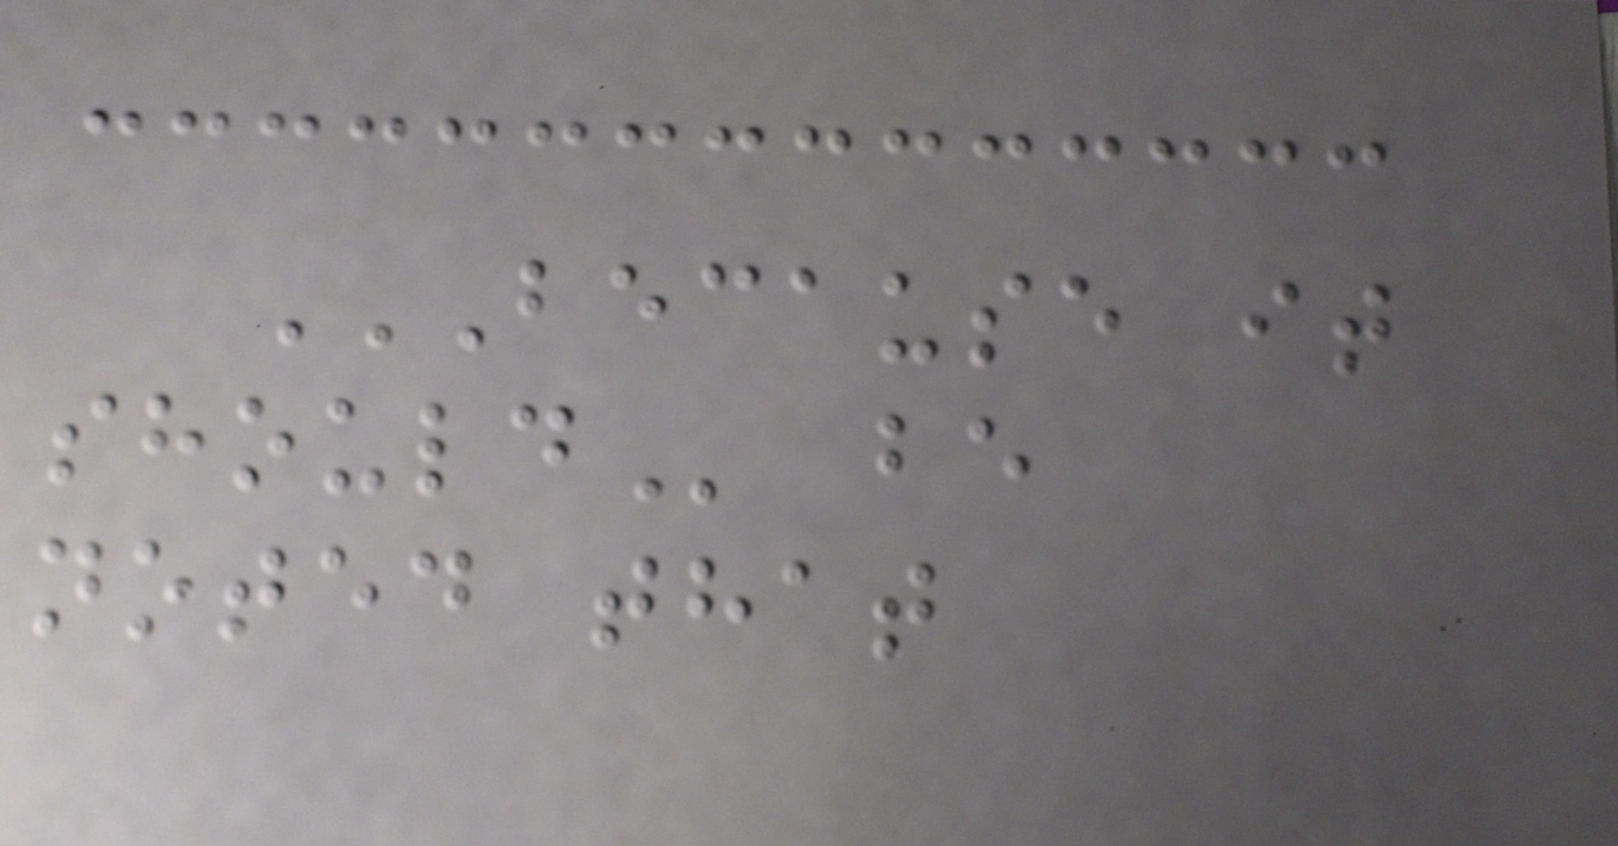BECAUSE IT
SHOULD be
noted that
